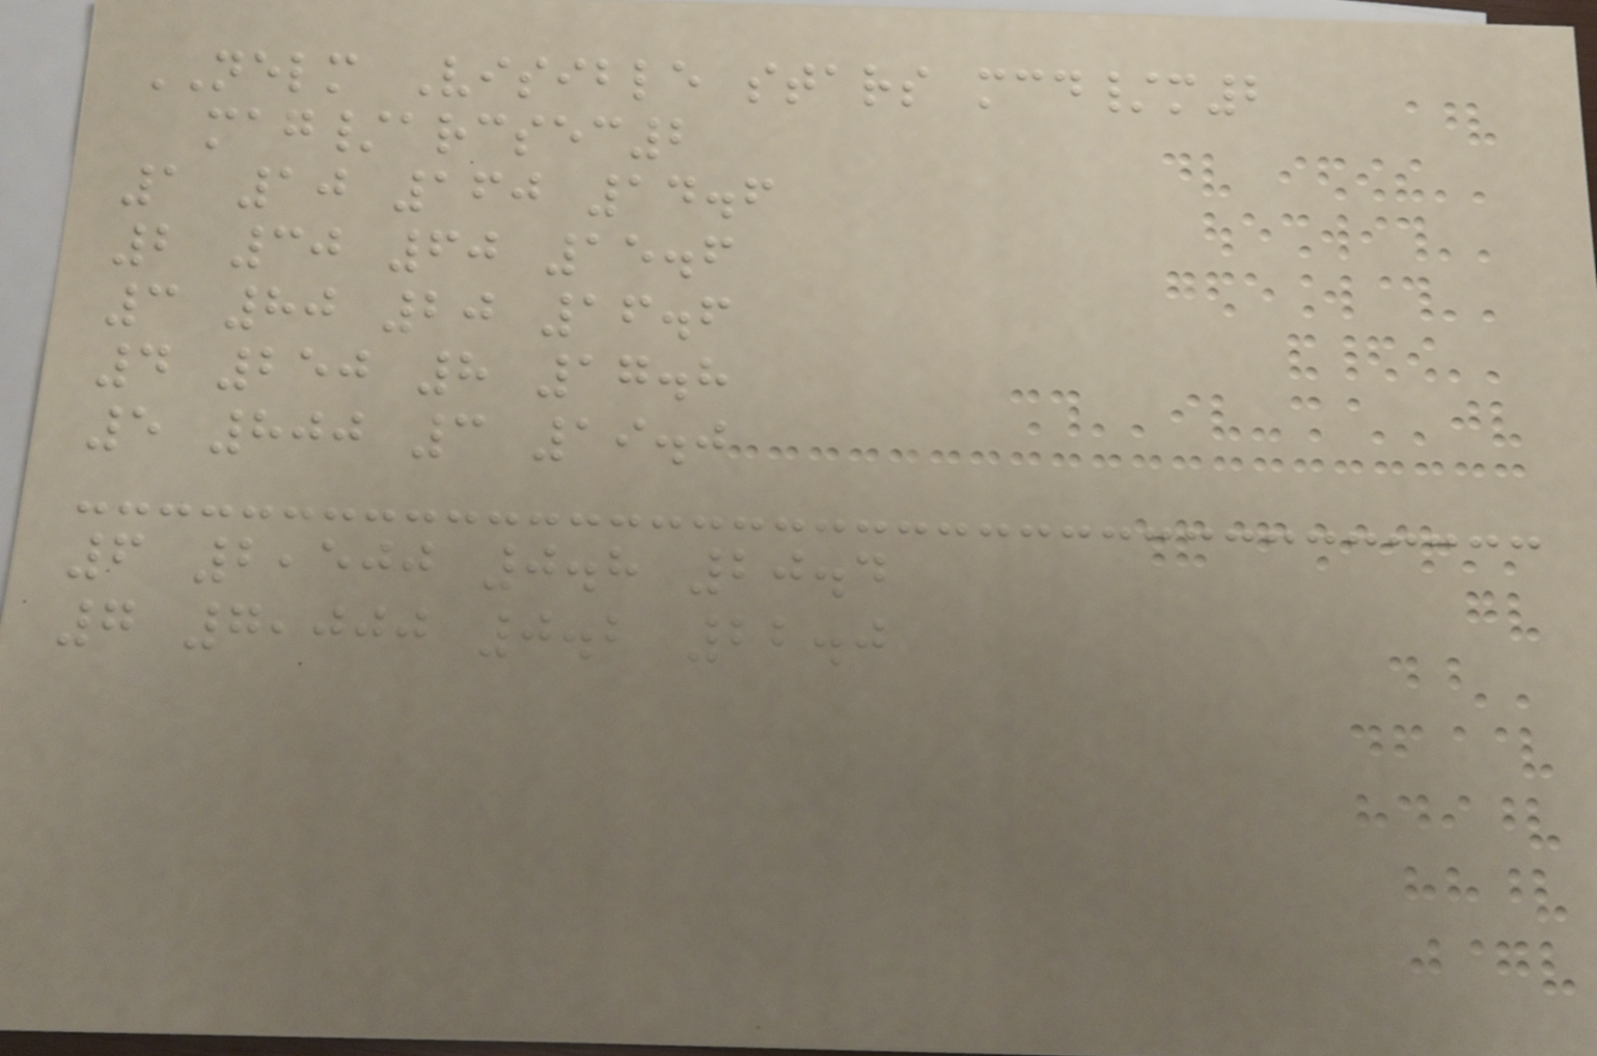NELM Visible stars mcd/m2
mag/arcsec2
1 10 160 14.6
2 30 60 15.6
3 80 20 16.6
4 250 8 17.8
5 800 3 19.0
6 2,500 0.8 20.4
7 7,000 0.2 22.0
